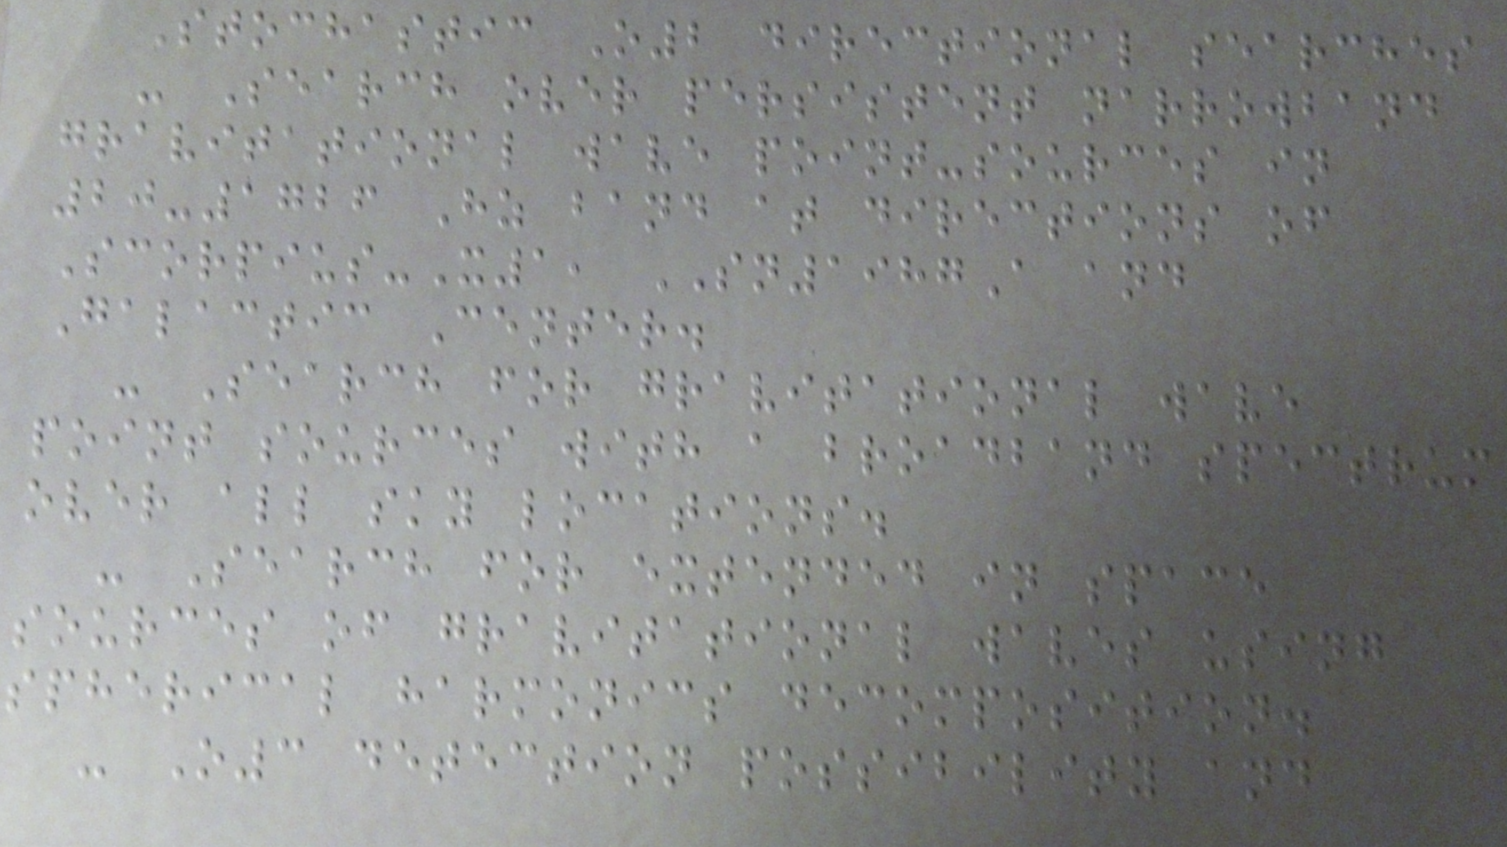Stochastic O2 directional searches
- Search over persistent narrowband
gravitational wave point-sources in
20-1726 Hz band at directions of
Scorpius-X1, SN1987A and
Galactic Center.
- Search for gravitational wave
point sources with a broadband spectrum
over all sky locations.
- Search for extended in space
sources of gravitational waves using
spherical harmonics decomposition.
- O3 detection possibility and
